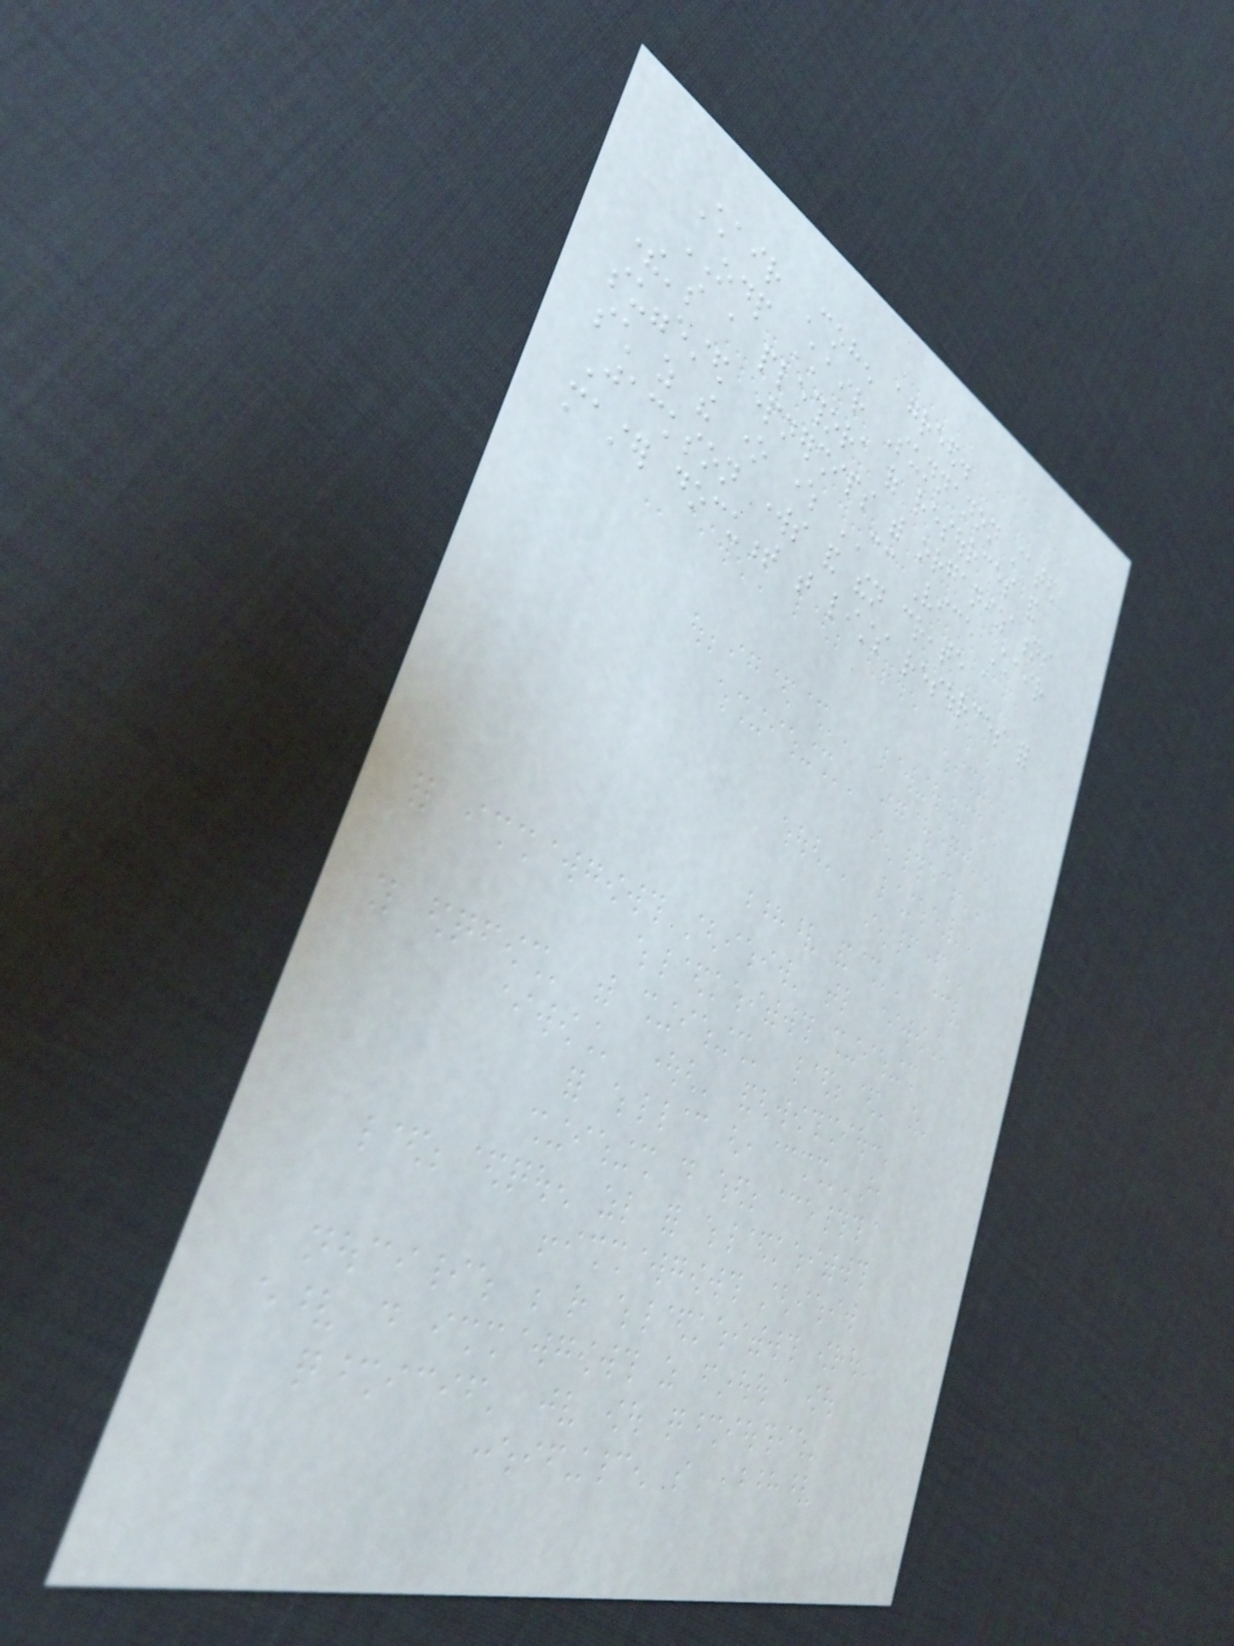Chair Cohen agreed.
ODP Chair Sunnanon stated
there's a plethora of resources and
suggested partnerships with organizations
such as the one where CC Vice Chair
Jackson works and then create a
master document that lists resources for
